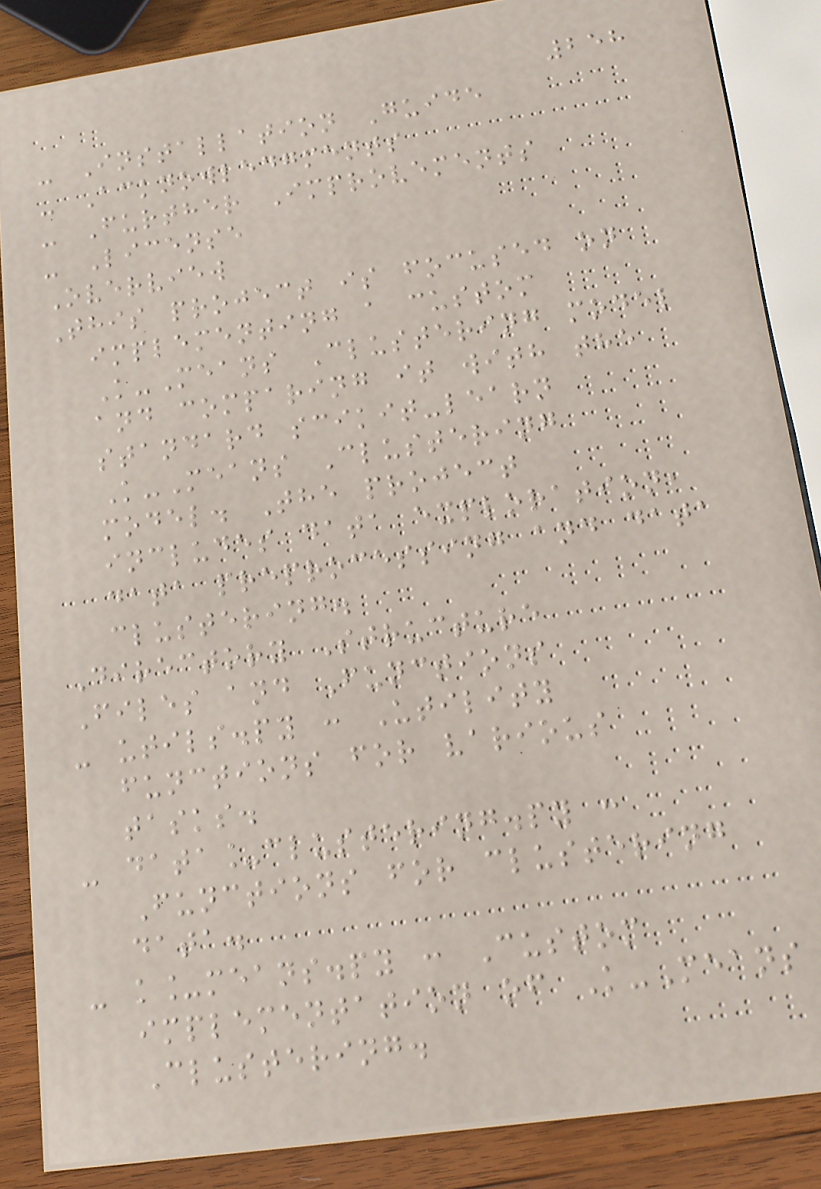258
- Installation Guide
- Acknowledgments
- Further Improvements
- License
Overview
This project is focused on
implementing a custom
K-Means Clustering model
and comparing it with the
standard scikit-learn
K-Means Clustering
model. The project
includes data exploration,
data preprocessing and data
clustering.
Directory Structure
Files and Functions
- utils.py : Utility
functions for various
tasks.
- data_clustering.py :
Functions for clustering
data.
- k_means.py : Custom
implementation of K-Means
Clustering.
